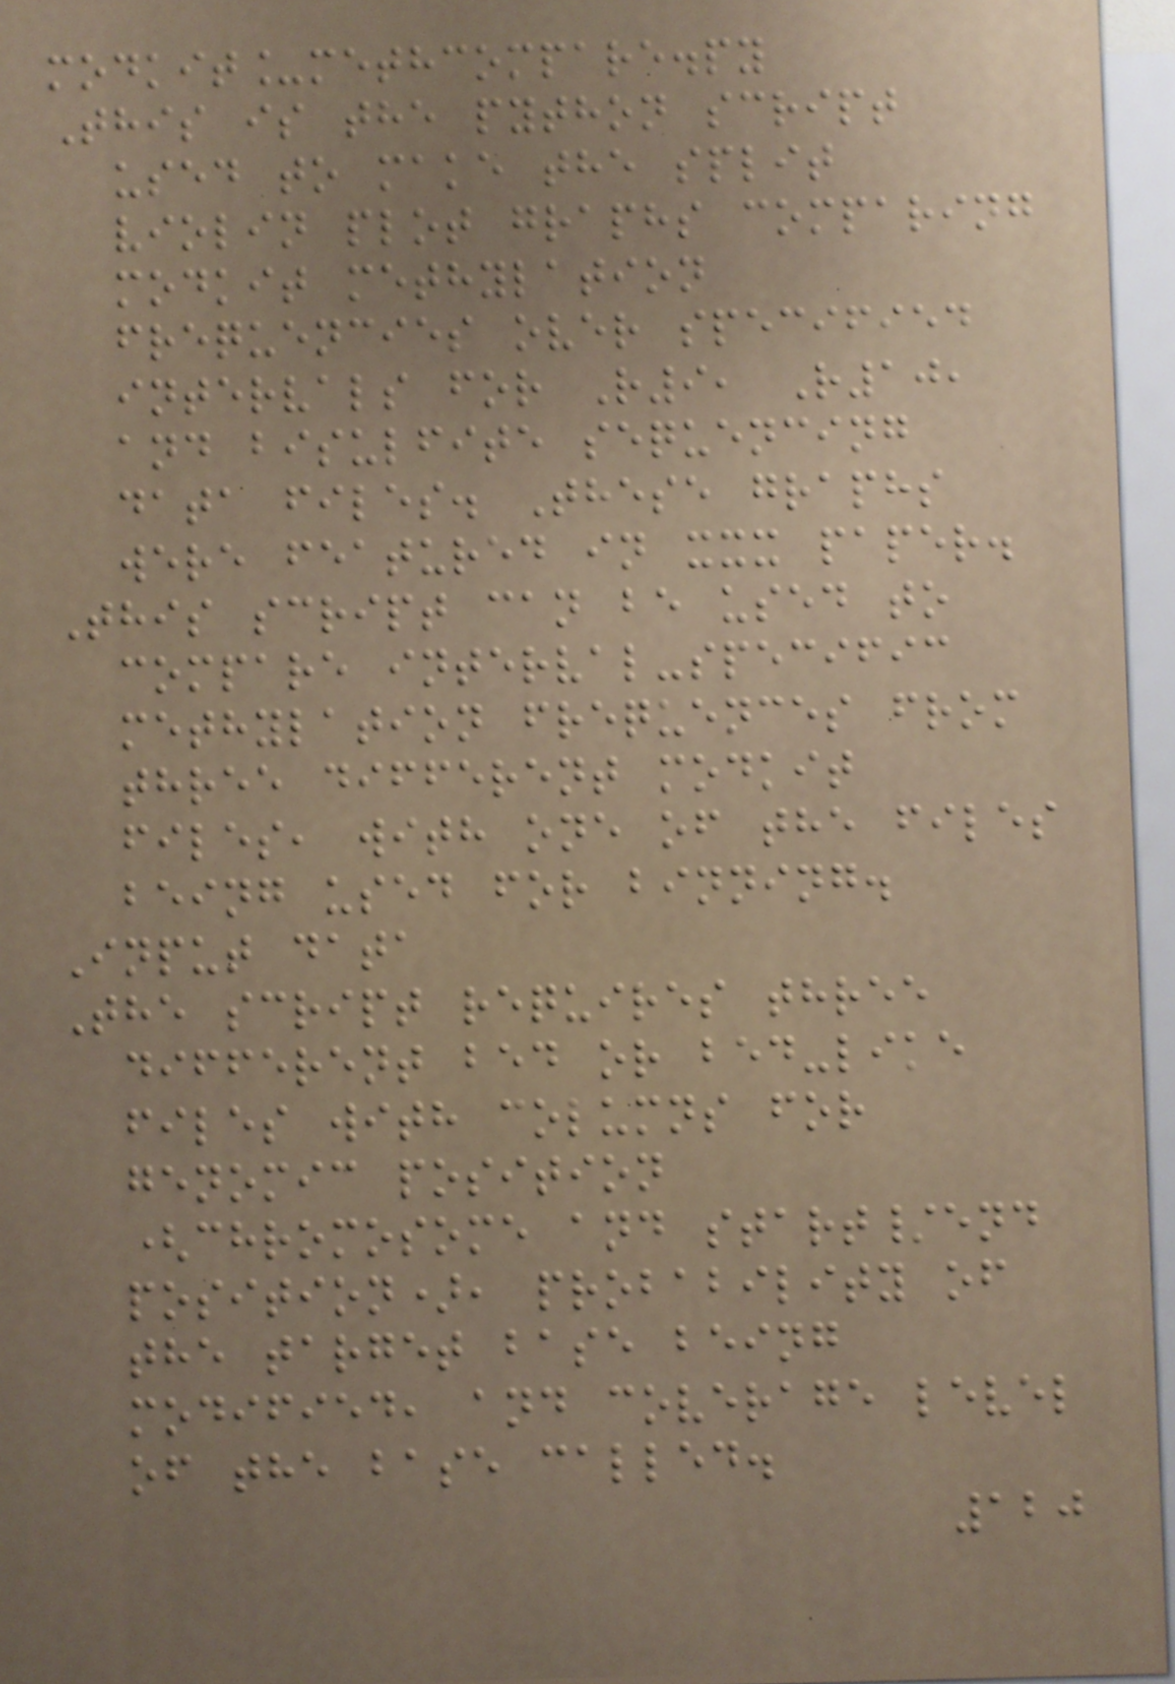modkit_methcompare.py
This is the python script
used to make the split
violin plot graphs comparing
modkit methylation
frequencies over specified
intervals for R9, R10,
and bisulfite sequencing
data files. These graphs
were featured in xxx paper.
This script can be used to
compare interval-specific
methylation frequences from
three different modkit
files, with one of the files
being used for binning.
Input data
The script requires three
different bed or bed-like
files with columns for
genomic position
(chromosome and start/end
position), probability of
the target base being
modified, and coverage level
of the base called.
120
